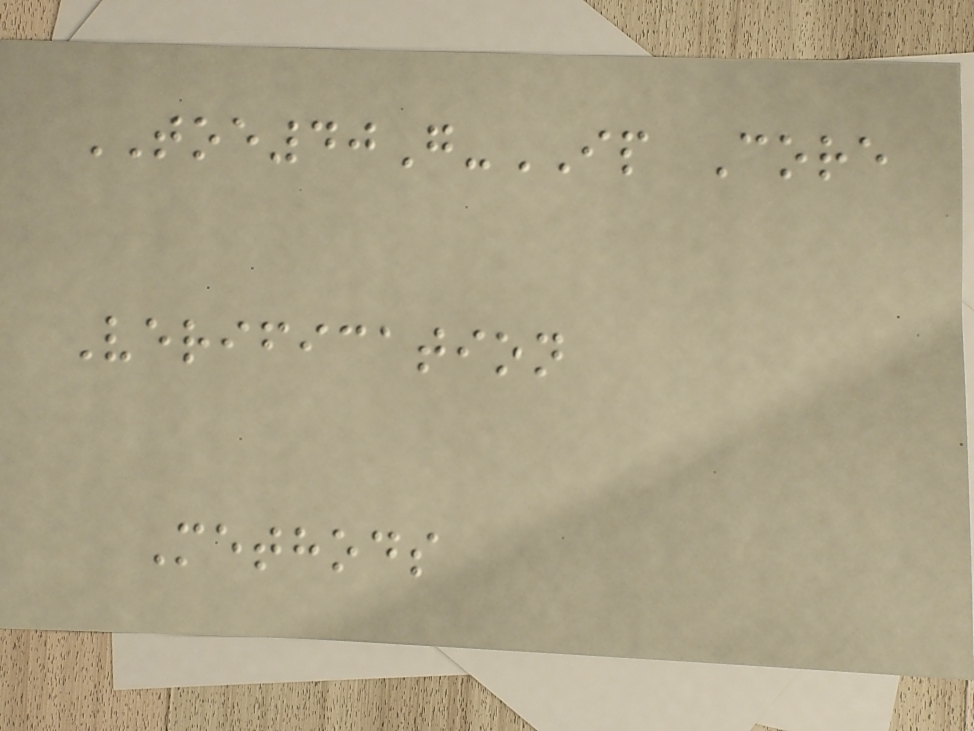TOE40G-IP Core
Verification
Methods
